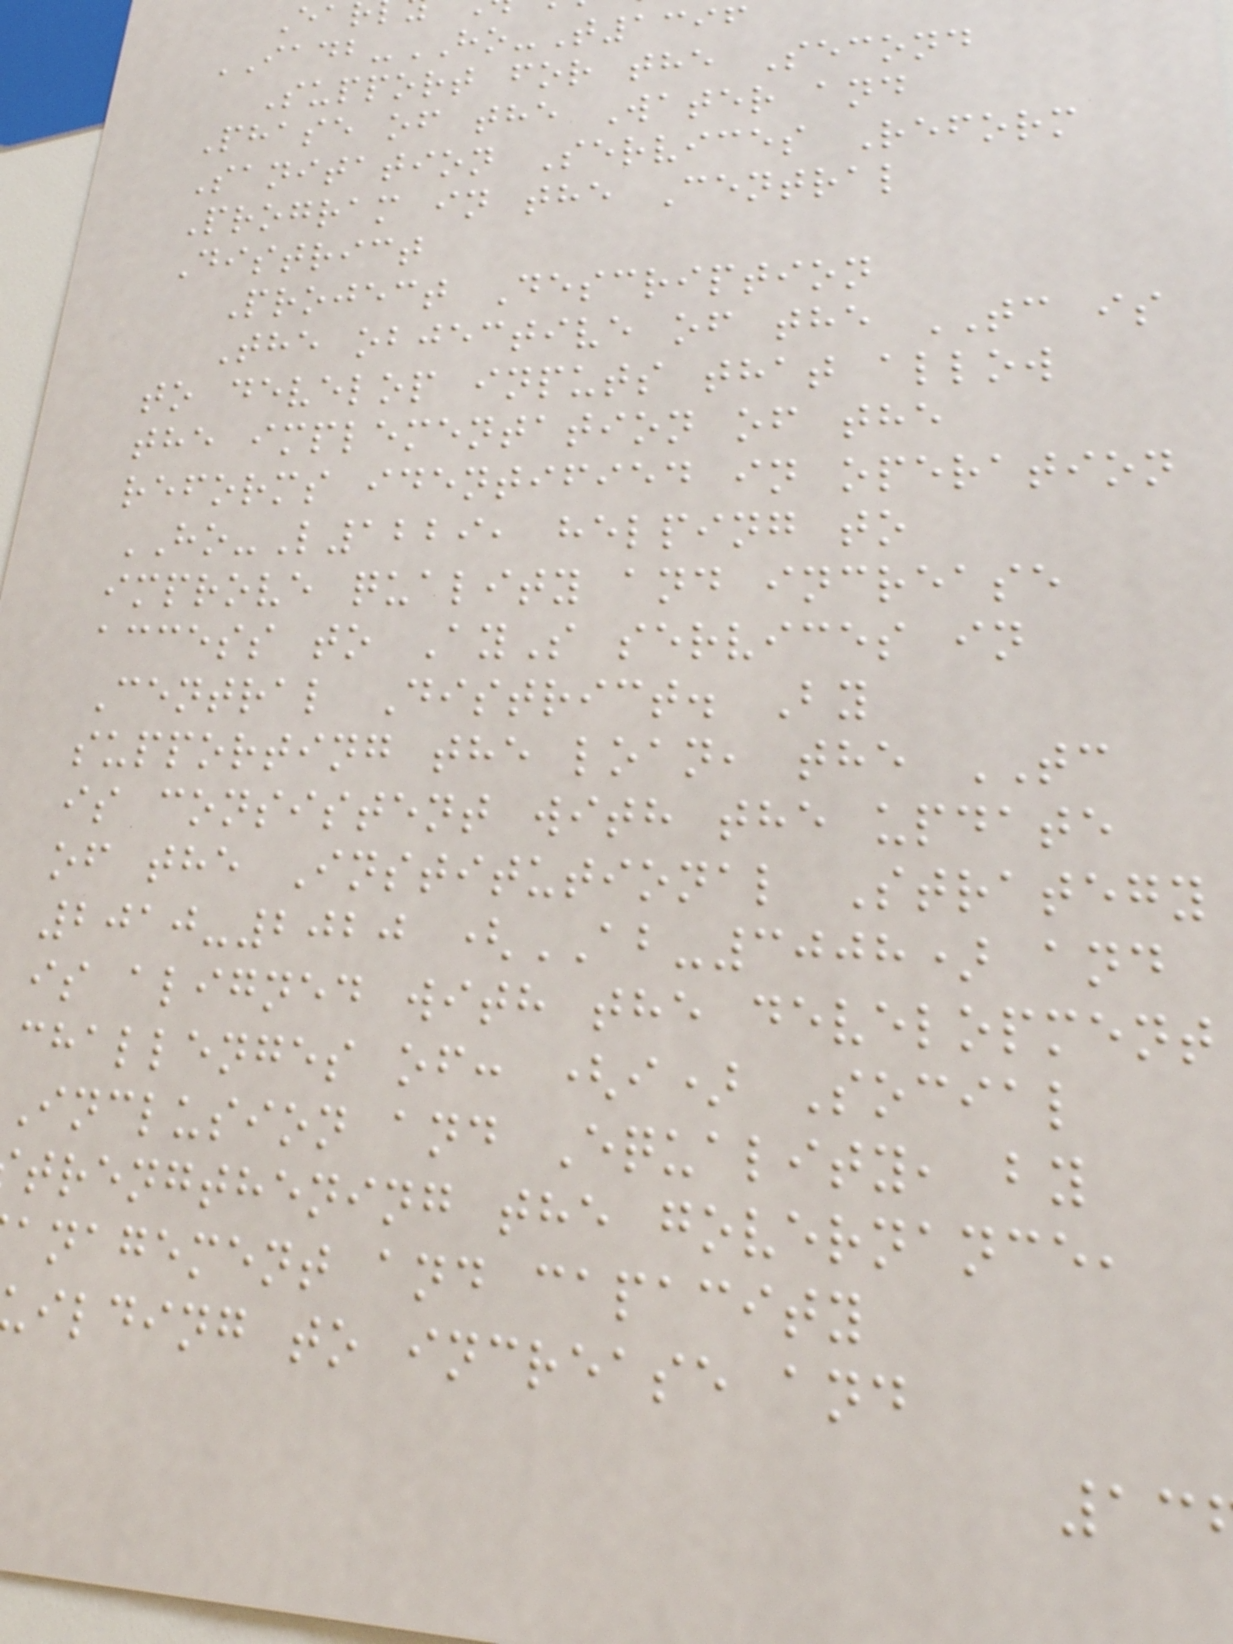IADB-HO-T1396
Support for the Second
Phase of the Water and
Sanitation Services Reform
Program in the Central
District
Project Description
The objective of the TC is
to develop inputs that allow
the implementation of the
reforms identified in operation
HO-L1229, helping to
improve quality and increase
access to AyS services in
Central District. By
supporting the loan, the TC
is consistent with the update
of the Institutional Strategy
2010-2020 (AB-3008) and
is aligned with the development
challenges of: (i) Social
Inclusion and Equality, by
trengthening the governance,
anagement and capacity
ilding to increase and
